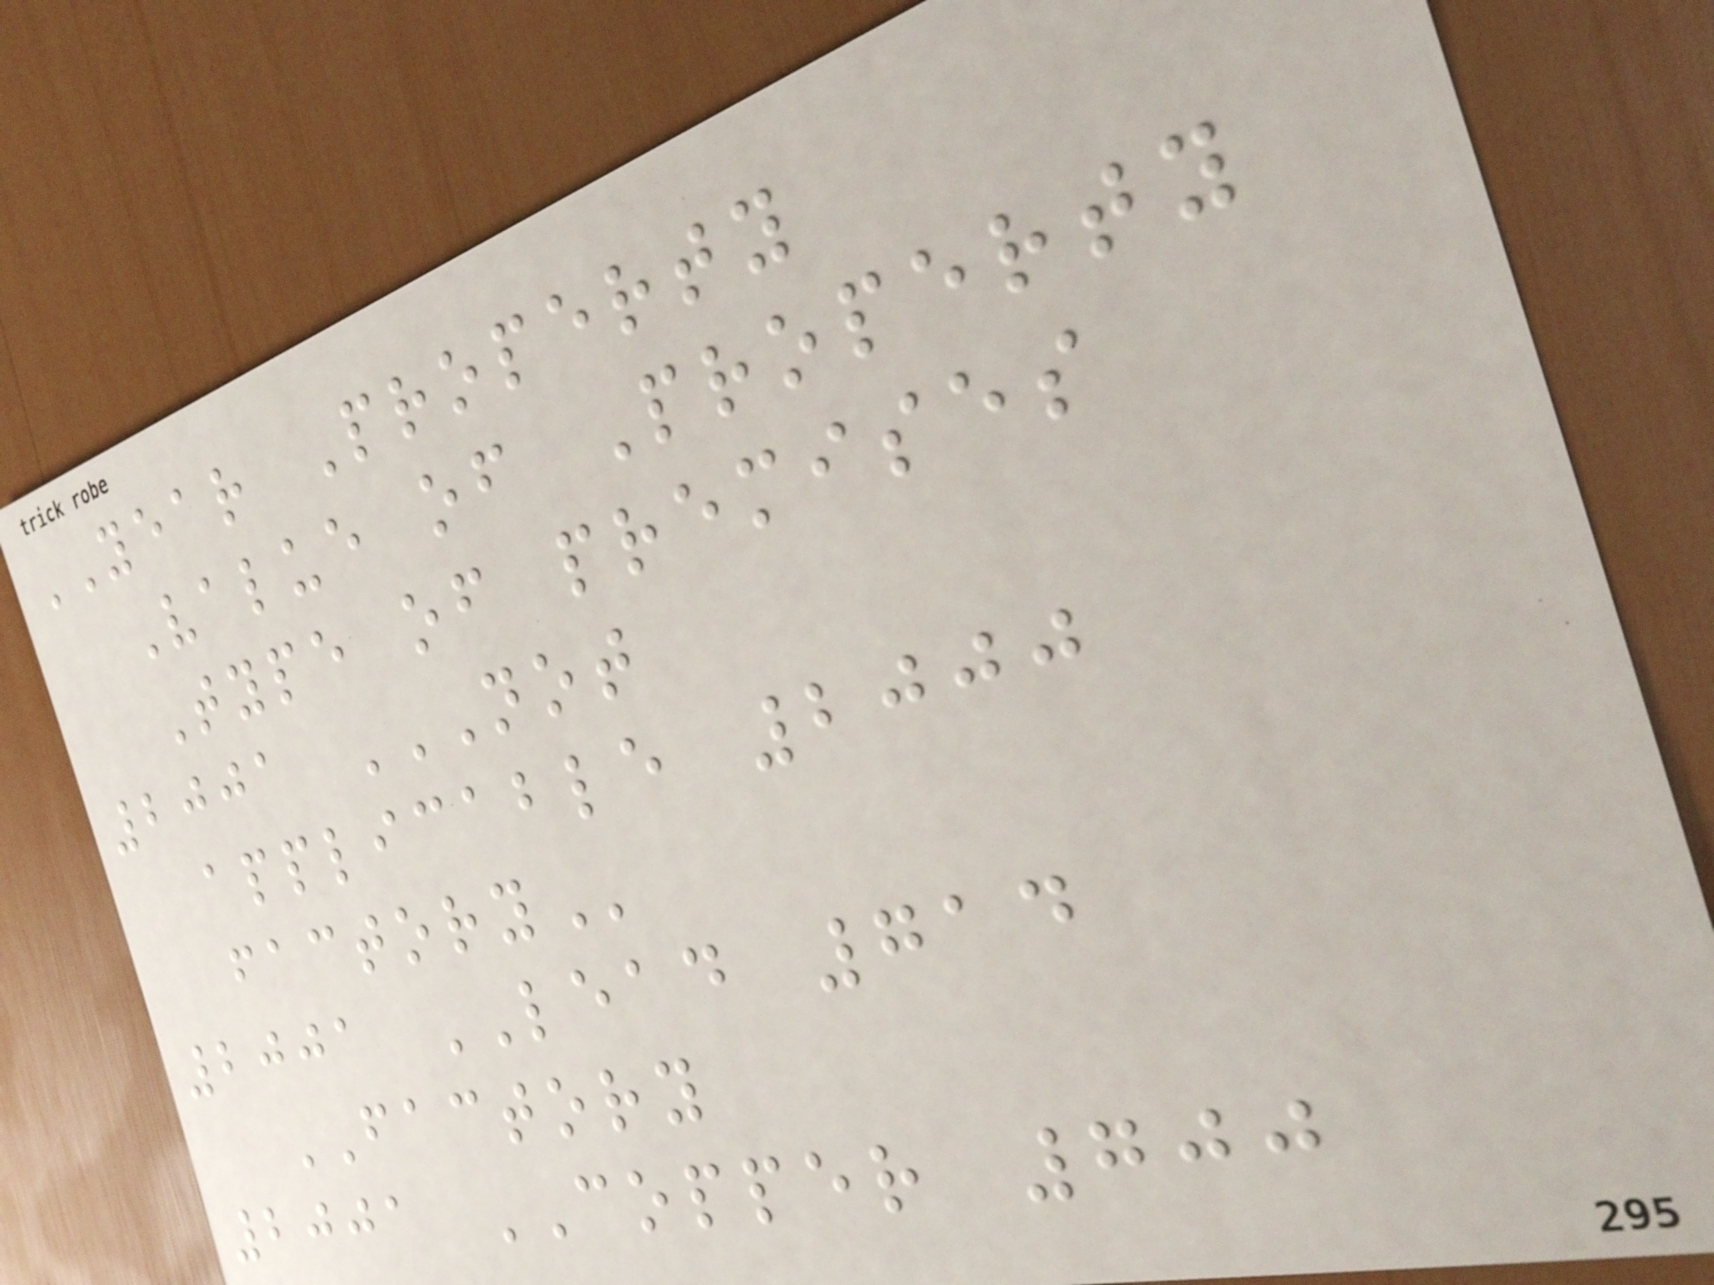YEAR Property
Value of Property
Type of premises
2001 NOT
APPLICABLE 2000
FACTORY
2001 LEAD 714
FACTORY
2001 COPPER 700
